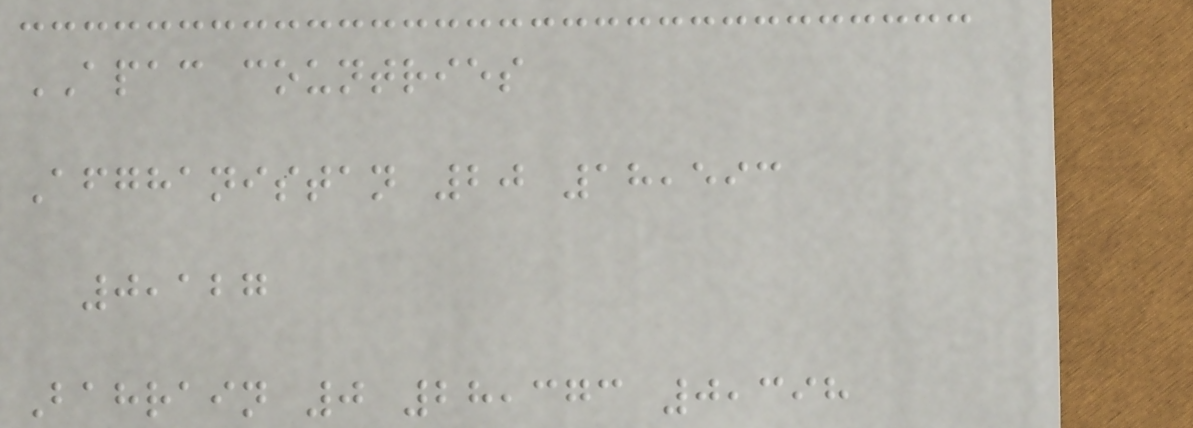APAC countries
Afghanistan 20 18,593
0,127
Bahrain 0 28,373 0,398
